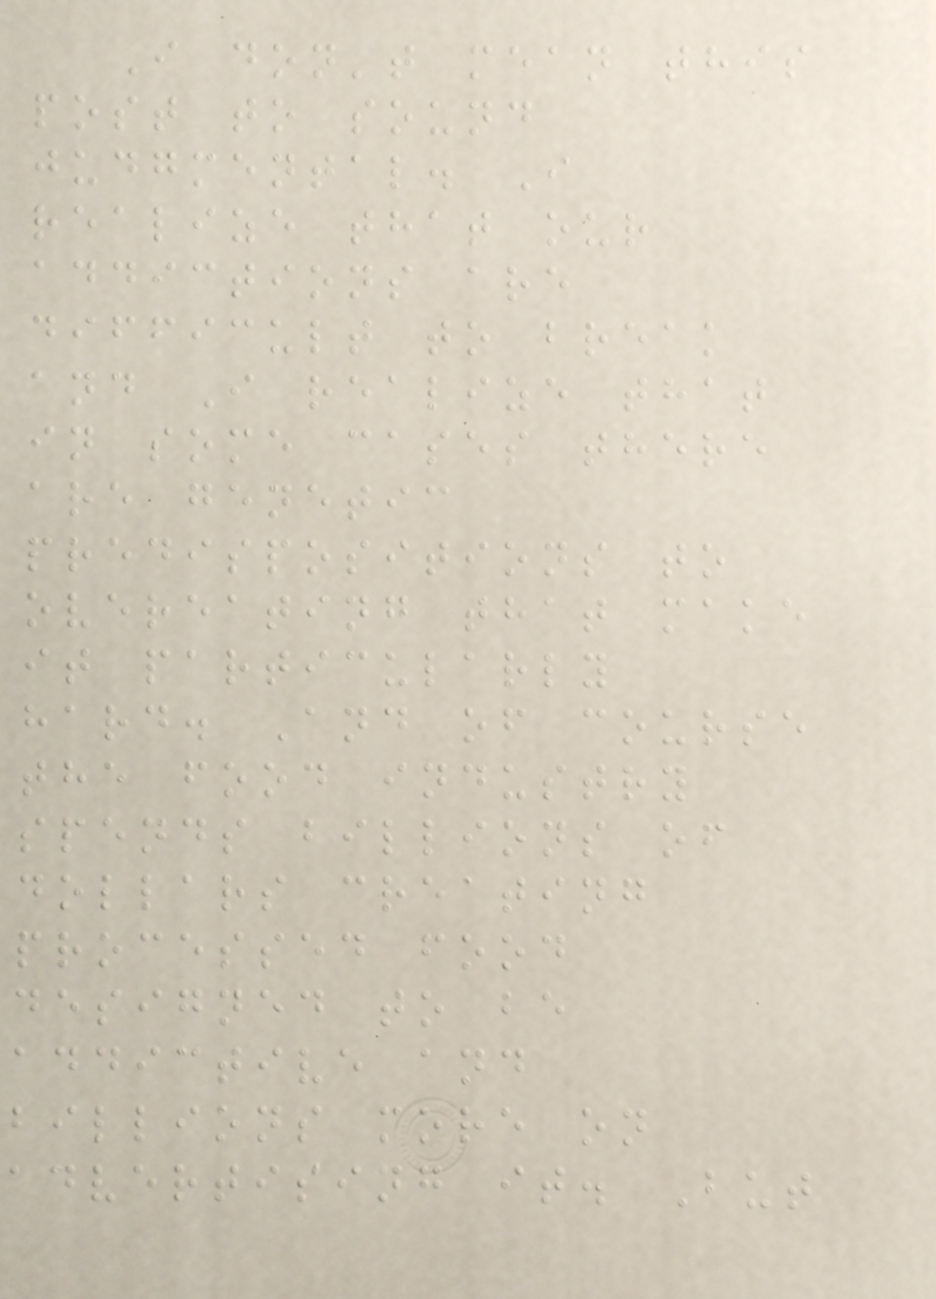I don't mean this
post to sound
judgmental. I
realize that our
addictions are
difficult to break
and I realize that
in some cases there
are genetic
predispositions to
overeating that make
it particularly
hard. And of course
the food industry
spends billions of
dollars creating
processed food
designed to be
addictive and
billions more on
advertising it. But
